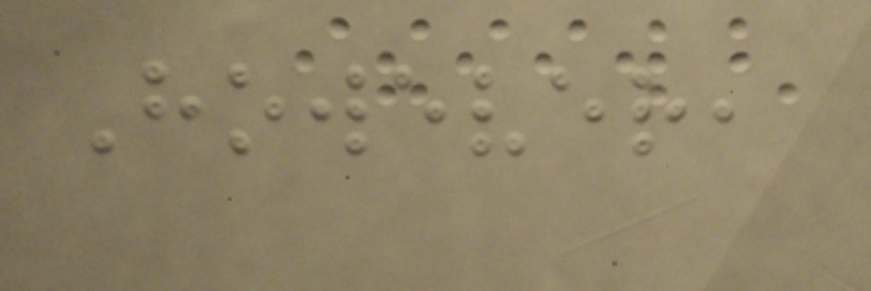However,
